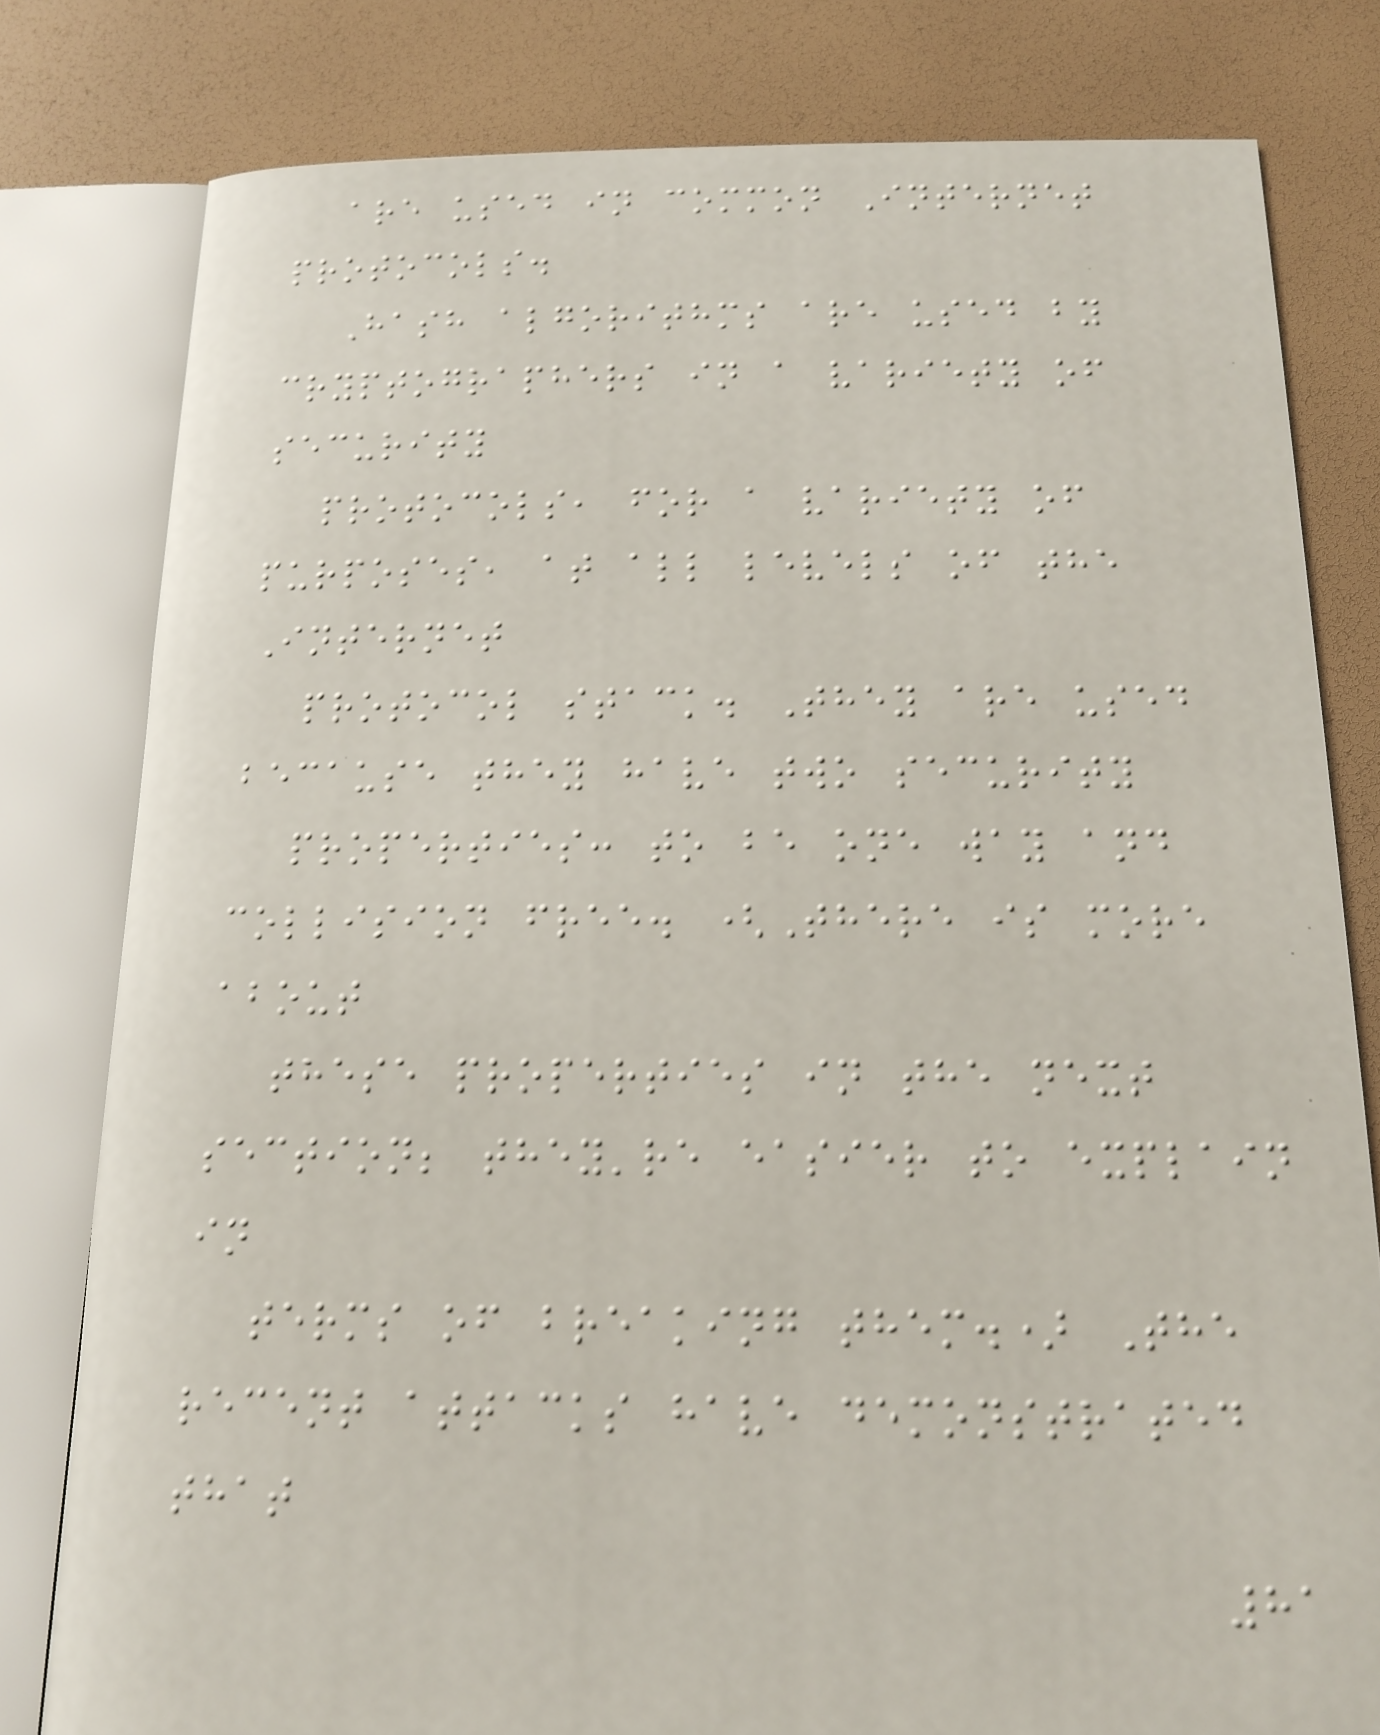are used in common Internet
protocols.
Hash algorithms are used by
cryptographers in a variety of
security
protocols, for a variety of
purposes, at all levels of the
Internet
protocol stack. They are used
because they have two security
properties: to be one way and
collision free. (There is more
about
these properties in the next
section; they're easier to explain
in
terms of breaking them.) The
recent attacks have demonstrated
that
81
